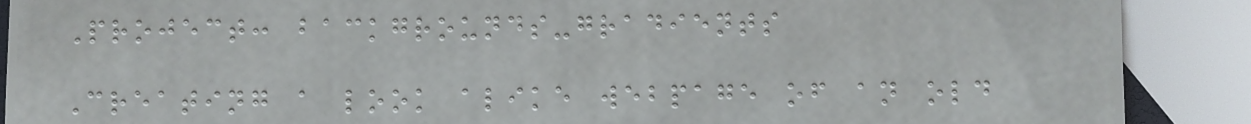Project: backgrounds-gradients
Creating a look alike webpage of an old
